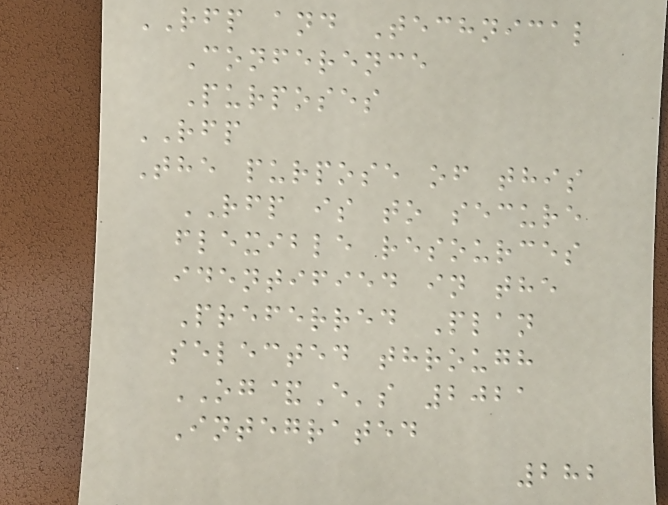RFP and Technical
Conference
Purposes
RFP
The purpose of this
RFP is to secure
flexible resources
identified in the
Preferred Plan
selected through
OG&E's 2021
Integrated
282
